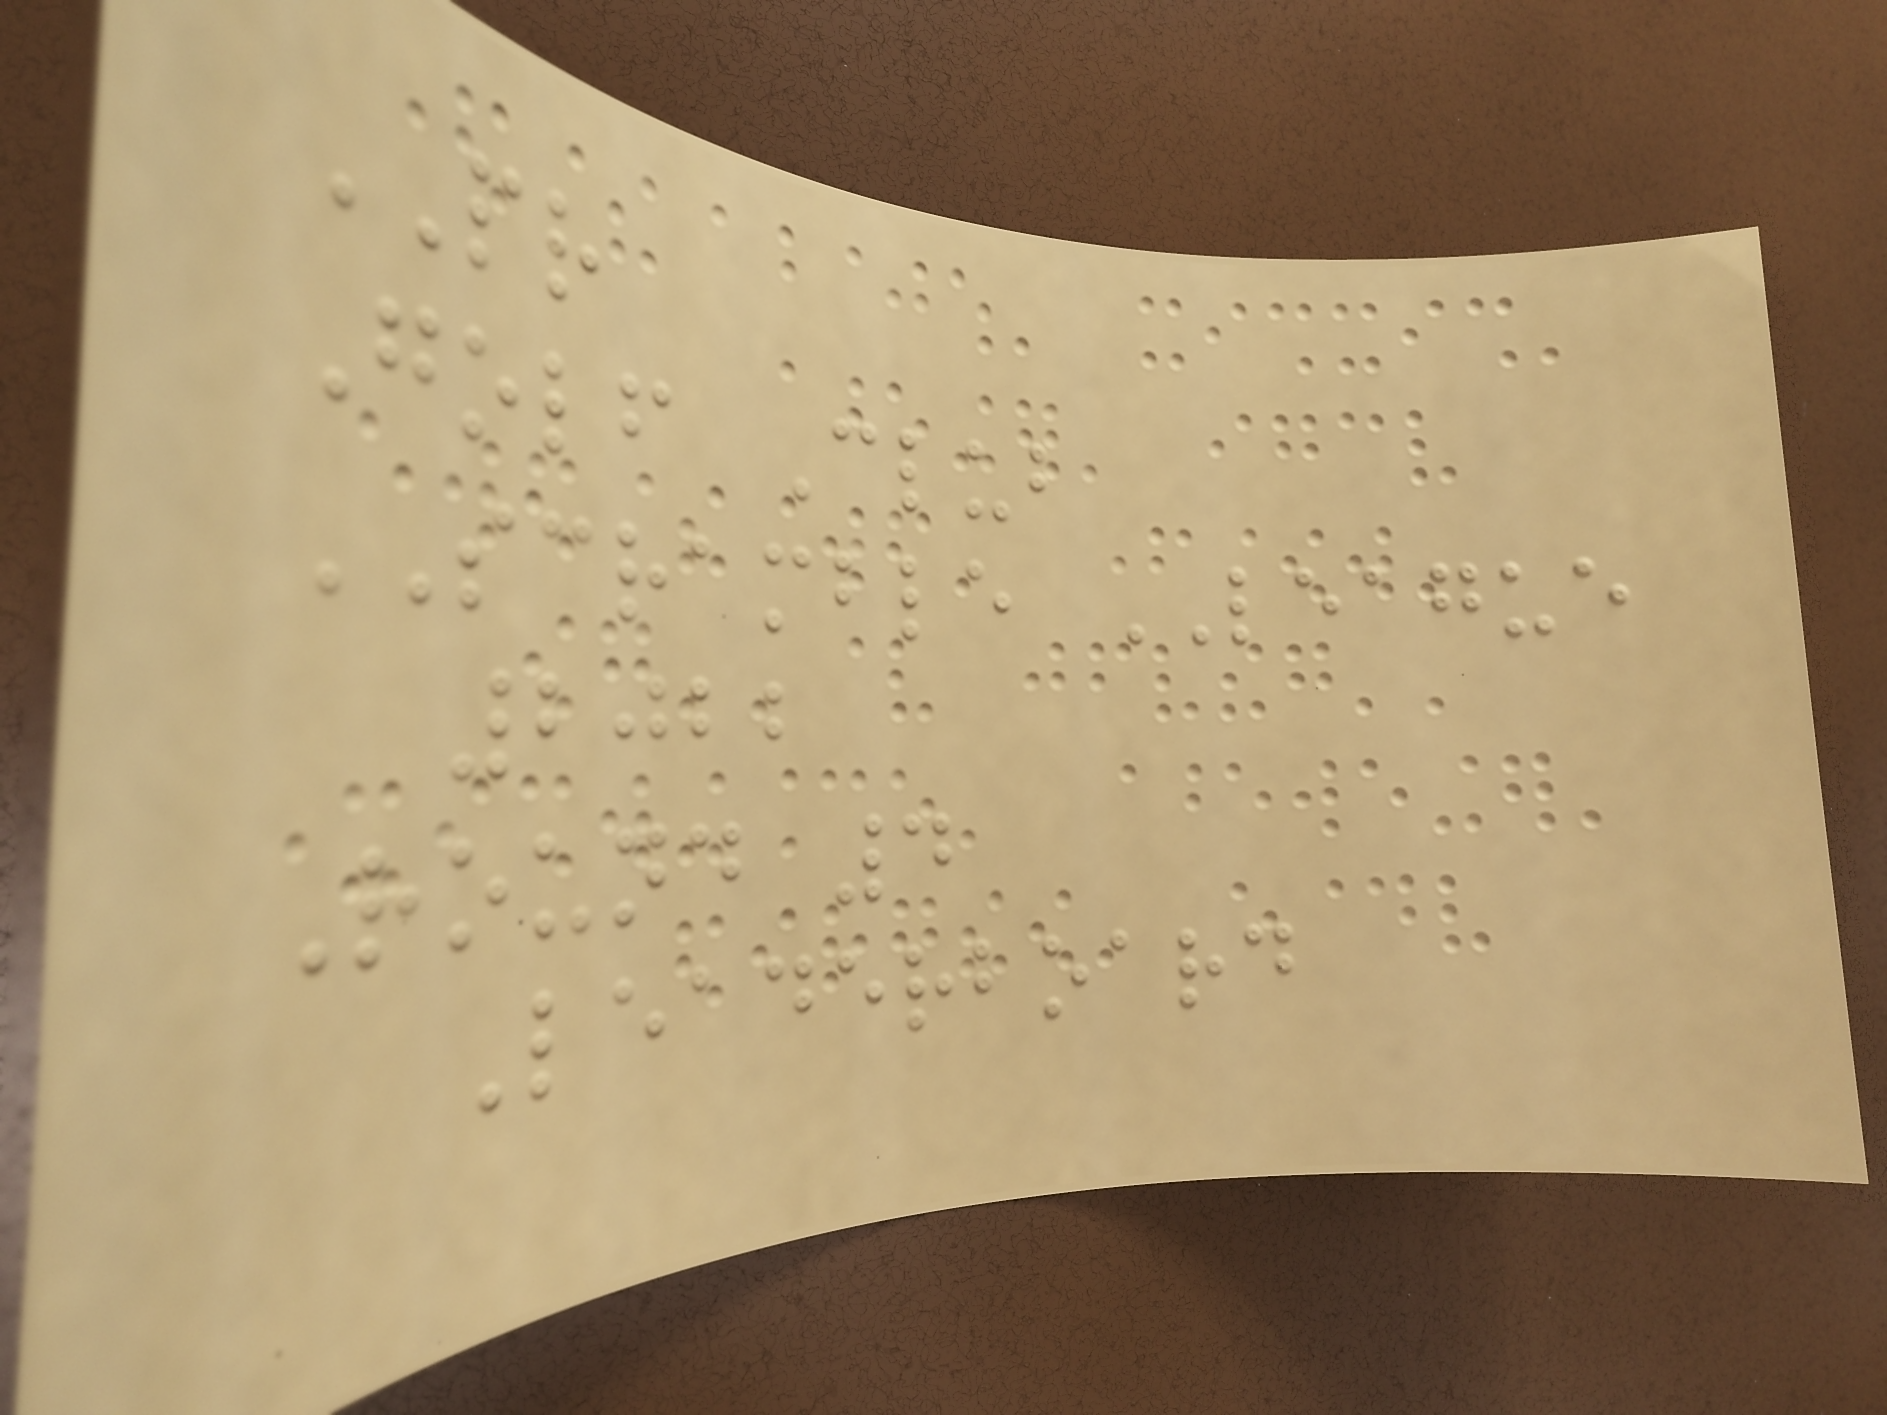PR
Golf Club
SCRAMBLE LEAGUE
2022
Round 4
Leaderboard
